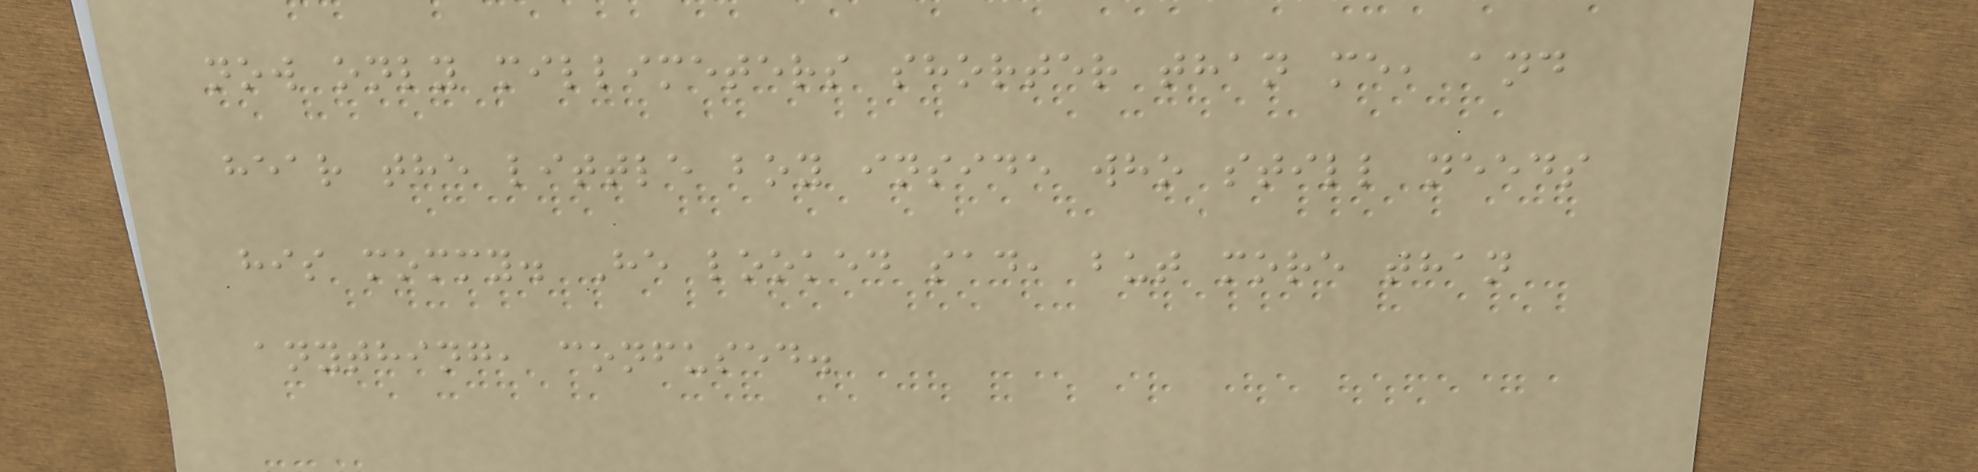now only millimeters shorter than me, and
hear the little boy inside who still needs
his mommy. He looked sad, but more than
anything, confused.
